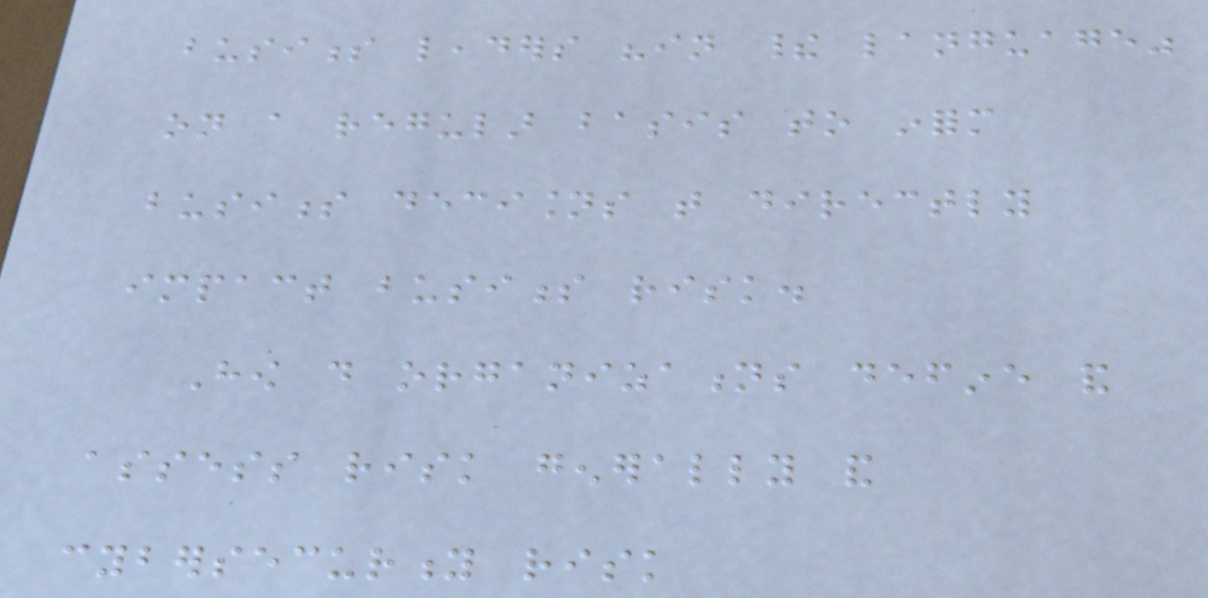business leaders "in their language"
on a regular basis to inform
business decisions that directly
impact business risk.
How do organizations define and
assess risk generally and
cybersecurity risk
